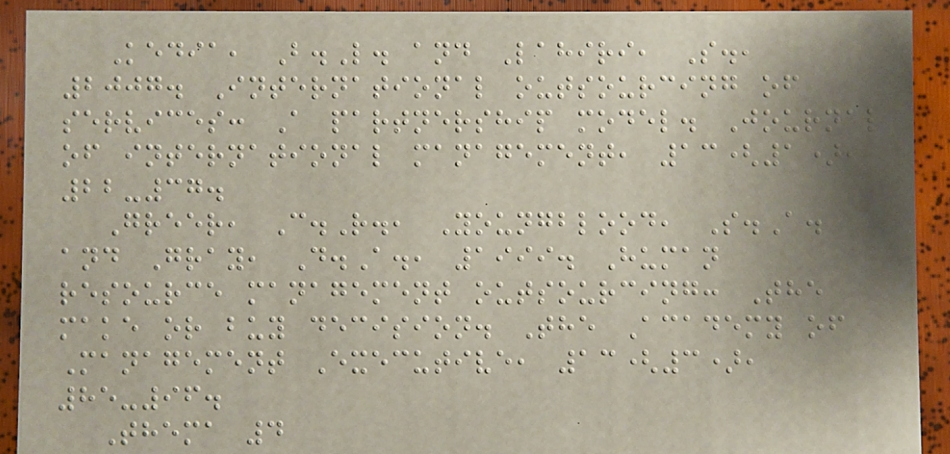Kedia, B.L. and Lahiri, S.,
2007. International outsourcing of
services: A partnership model. Journal
of international management, 13(1),
22-37.
Greer, C.R., Youngblood, S.A.
and Gray, D.A., 1999. Human
resource management outsourcing: The
make or buy decision. The Academy of
Management Executive, 13(3),
85-96.
Thema 4
